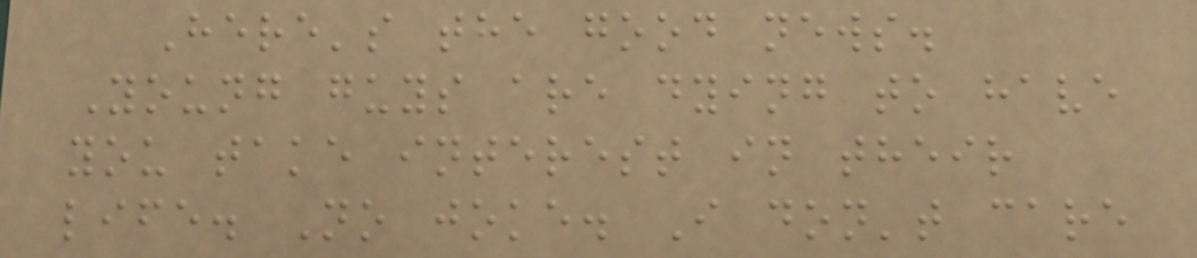Here's the good news.
Young guys are dying to have
you take interest in their
life. No joke. I don't care
